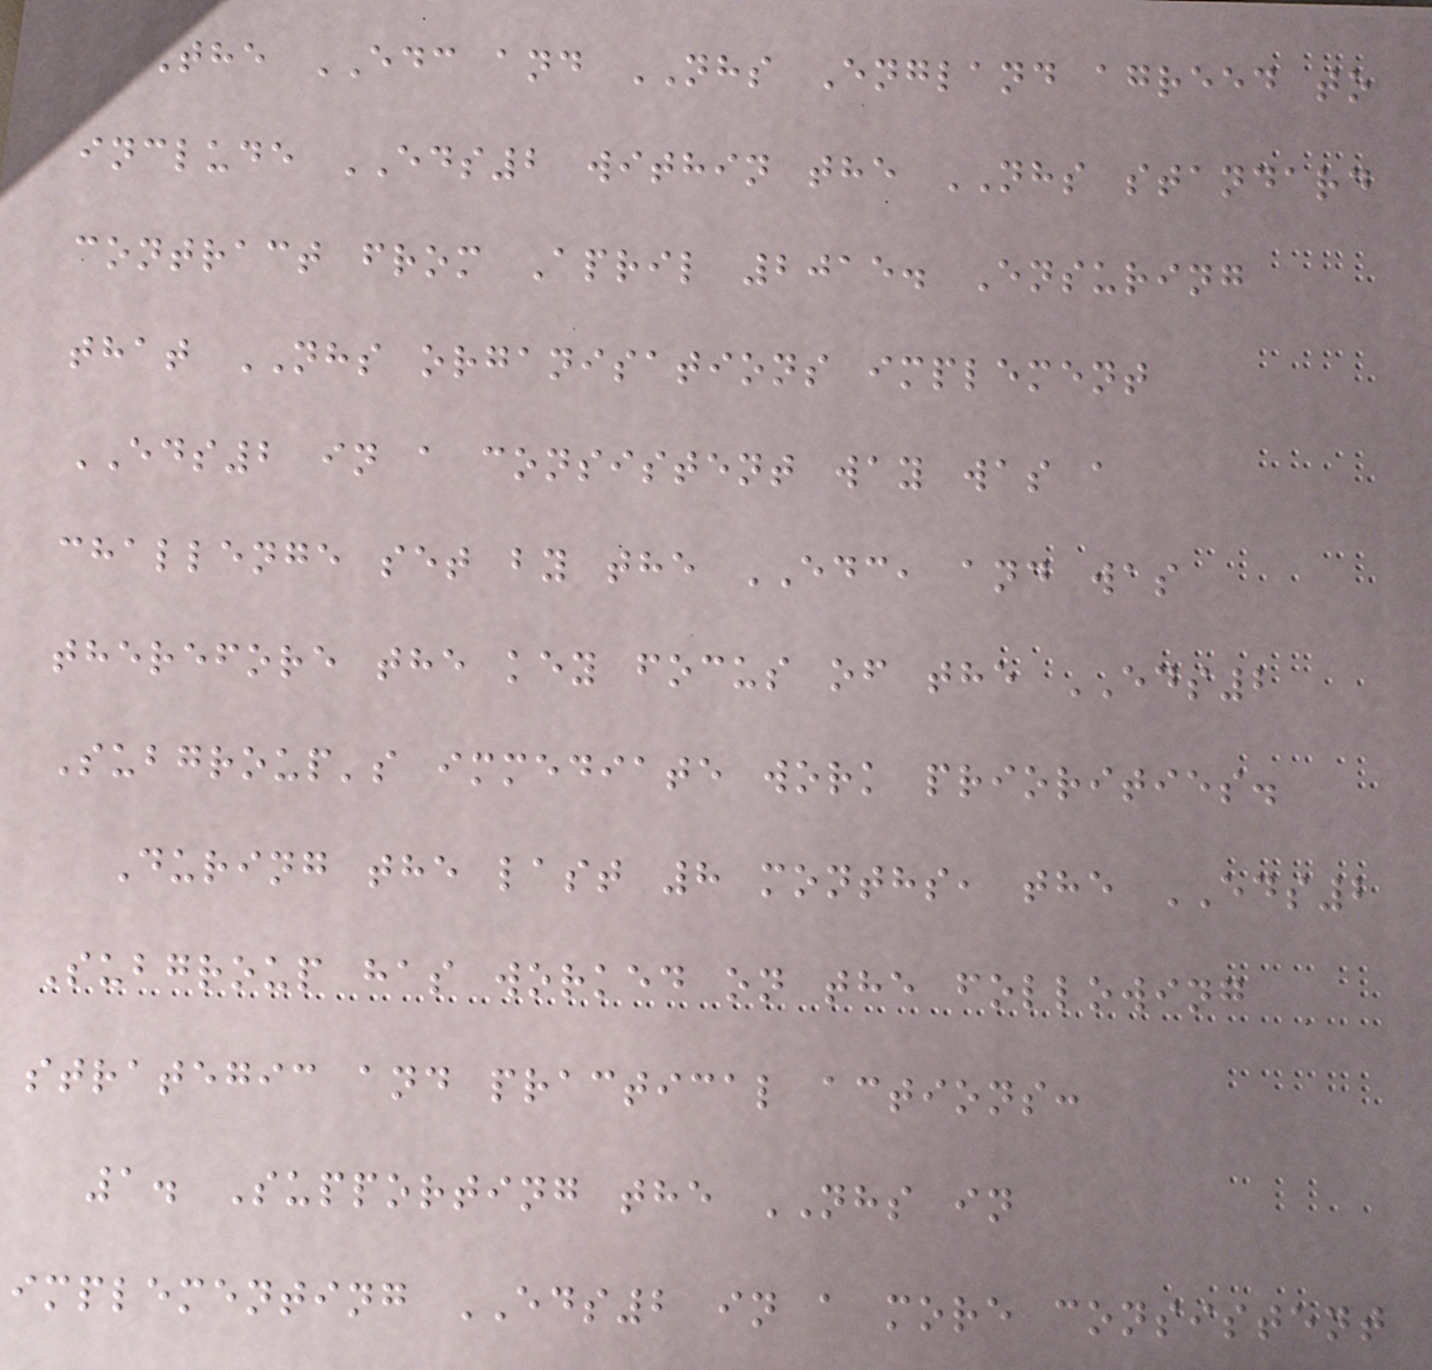The EDC and NHS England agreed to
include EDS2 within the NHS standard
contract from April 2015. Ensuring
that NHS organisations implement
EDS2 in a consistent way was a
challenge set by the EDC, and was
therefore the key focus of the EDS2
Subgroup's immediate work priorities.
During the last 8 months, the EDS2
Subgroup has worked on the following
strategic and practical actions:
1. Supporting the NHS in
implementing EDS2 in a more consistent
